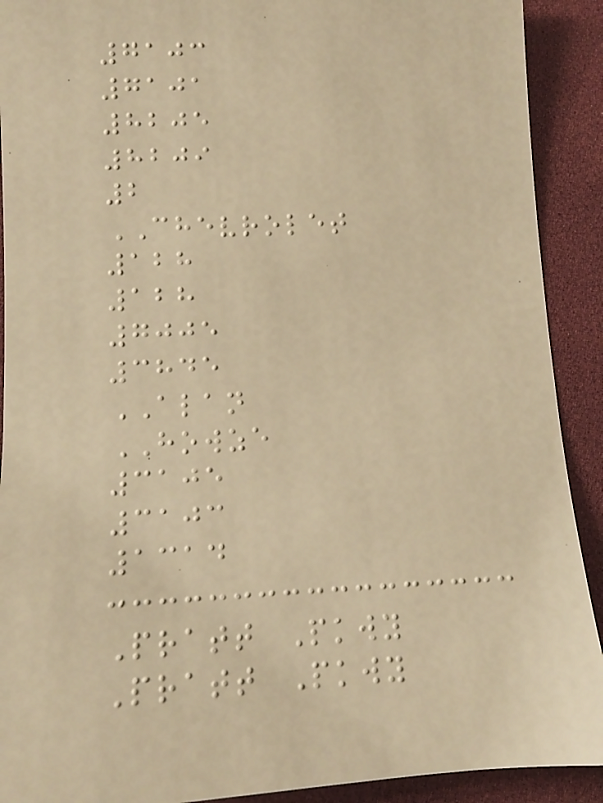7103
7101
8205
8209
2
CHEVROLET
128
128
7005
3845
ALAN
HOWZE
3105
3103
1314
Pratt Pkwy
Pratt Pkwy
